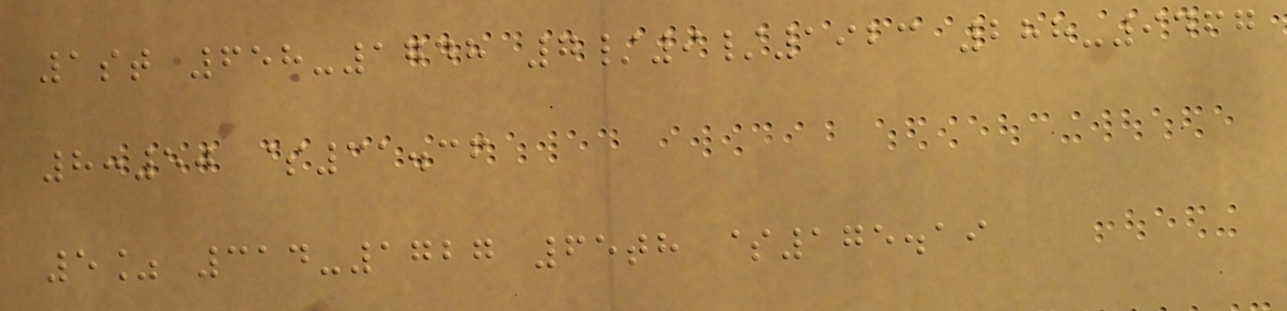1st 658-1748 7/9/1923 288-9467
8:50 $31.36
5% 314-1727 65th $175.19
